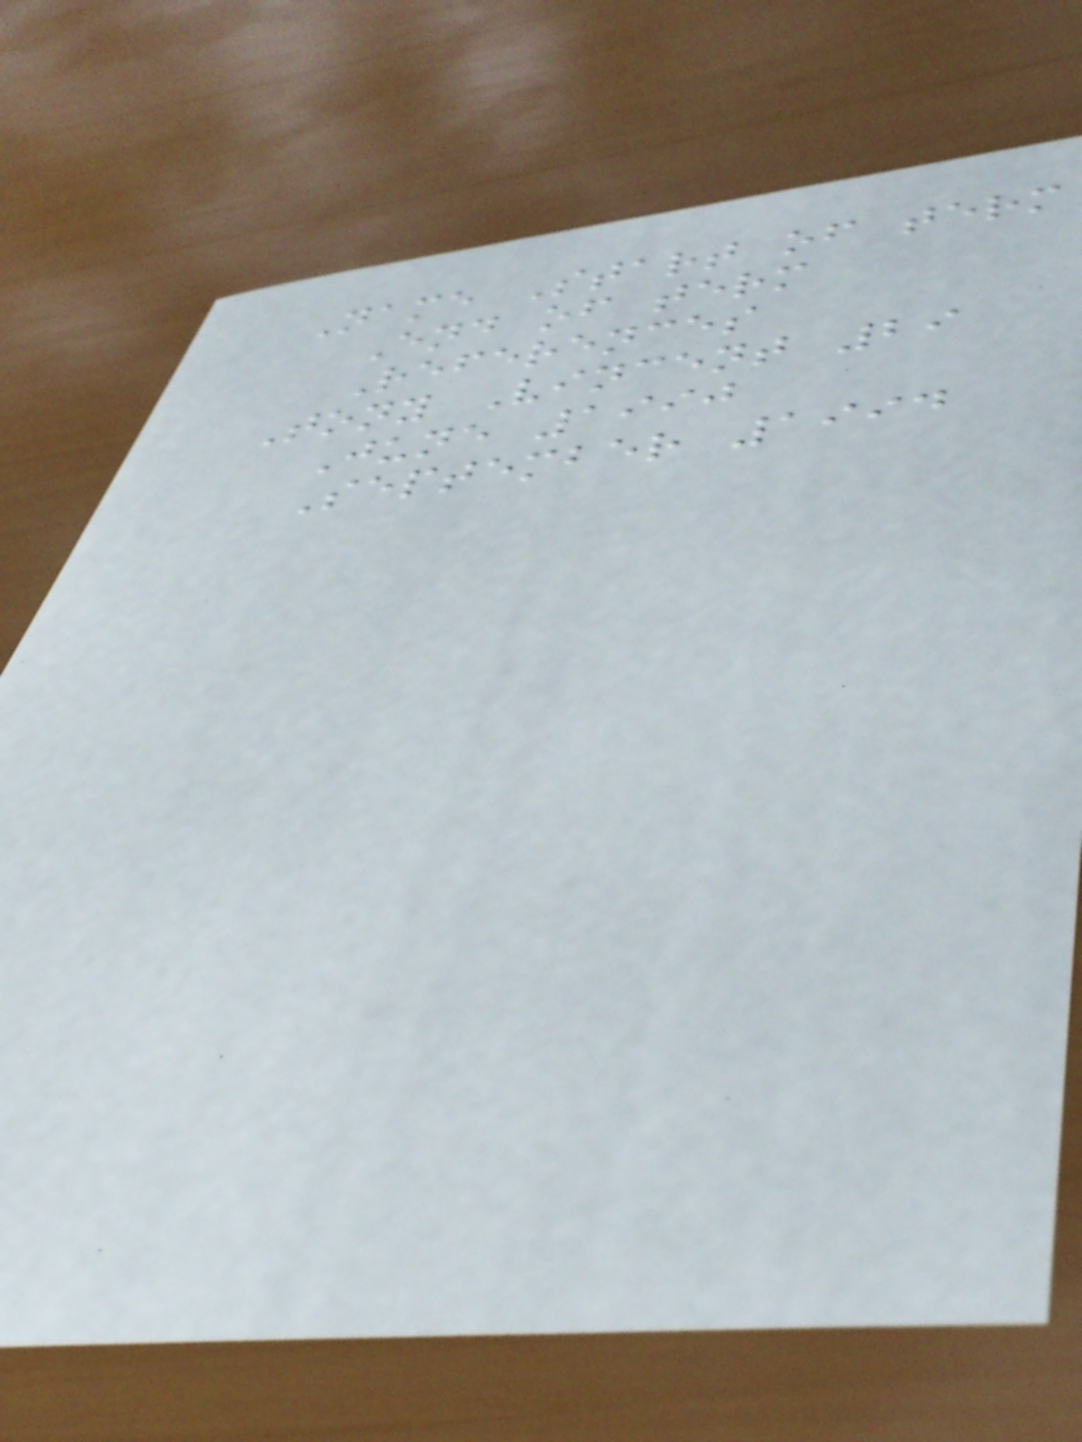Name Start of term
End of term
References
Tony Vincent 29
June 1990
September 1994
